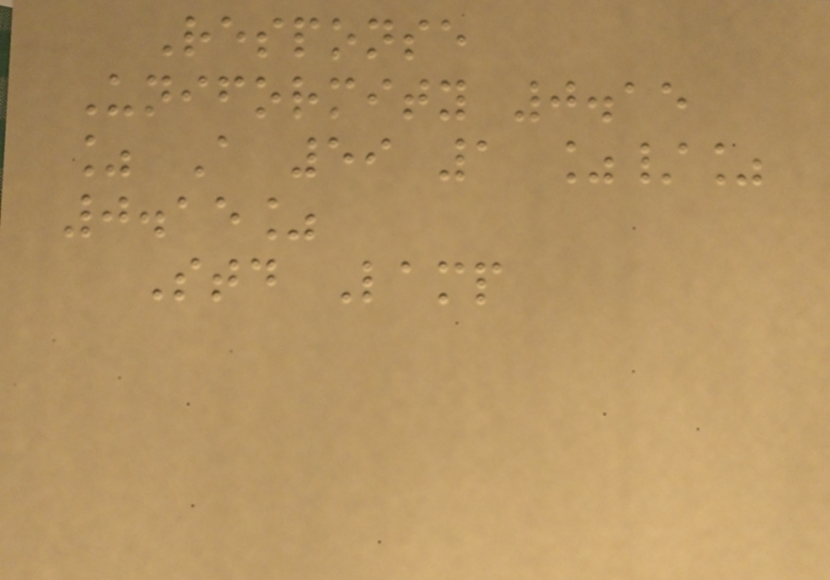Response
Uniformity 0.15
% A 59 1 %/%
0.15%
Std Lamp
